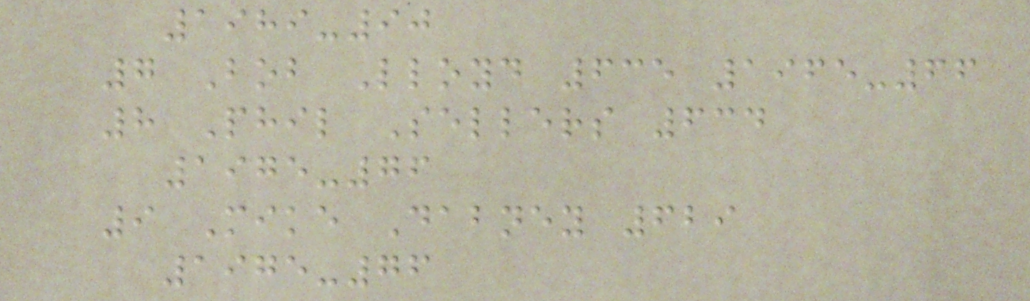1989-90
7 Bob Lloyd 635 1965-66
8 Phil Sellers 634
1975-76
9 Mike Dabney 629
1975-76
